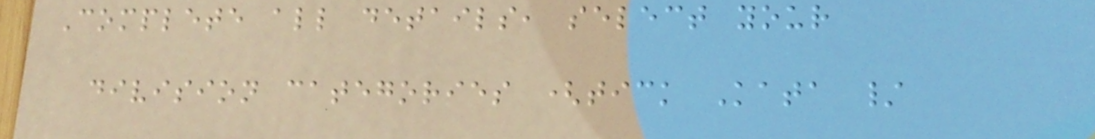Complete all details, select your
division categories (tick Kata /
